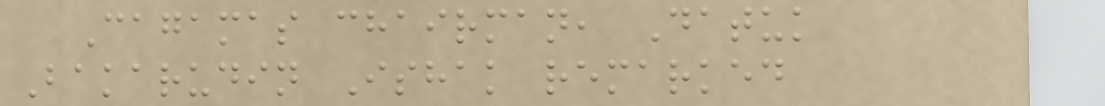Cagamas chairman, Datuk
Bakarudin Ishak remarked
